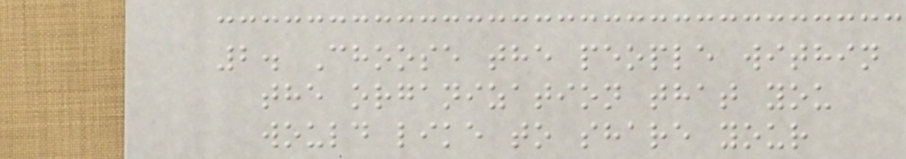2. Choose the people within
the organization that you
would like to share your
